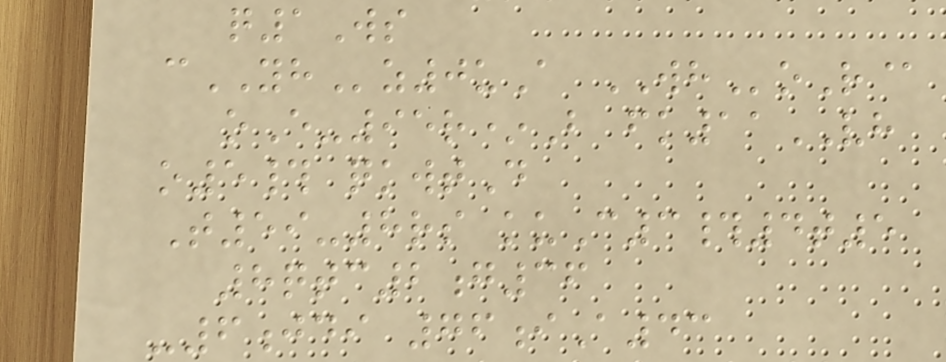q1Ws
cYHz0uA WHoR@
oE-95r*B fk11VH
o5# qkwtD
T59-8rs kuC3#4t5
8qtc2g36
-6jdi 76iA43
